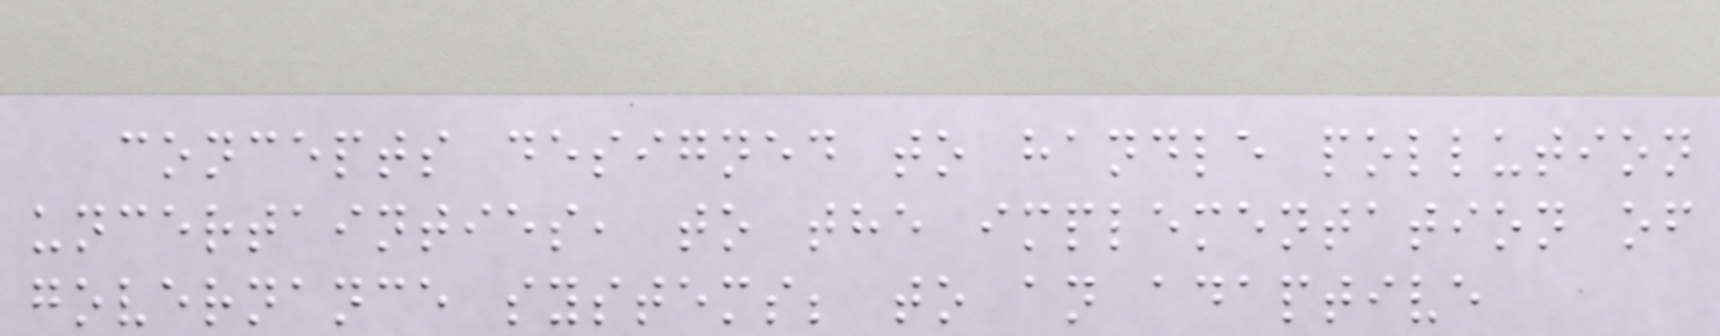concepts designed to handle pollution
uncertainties, to the implementation of
governance systems; to an adaptive
